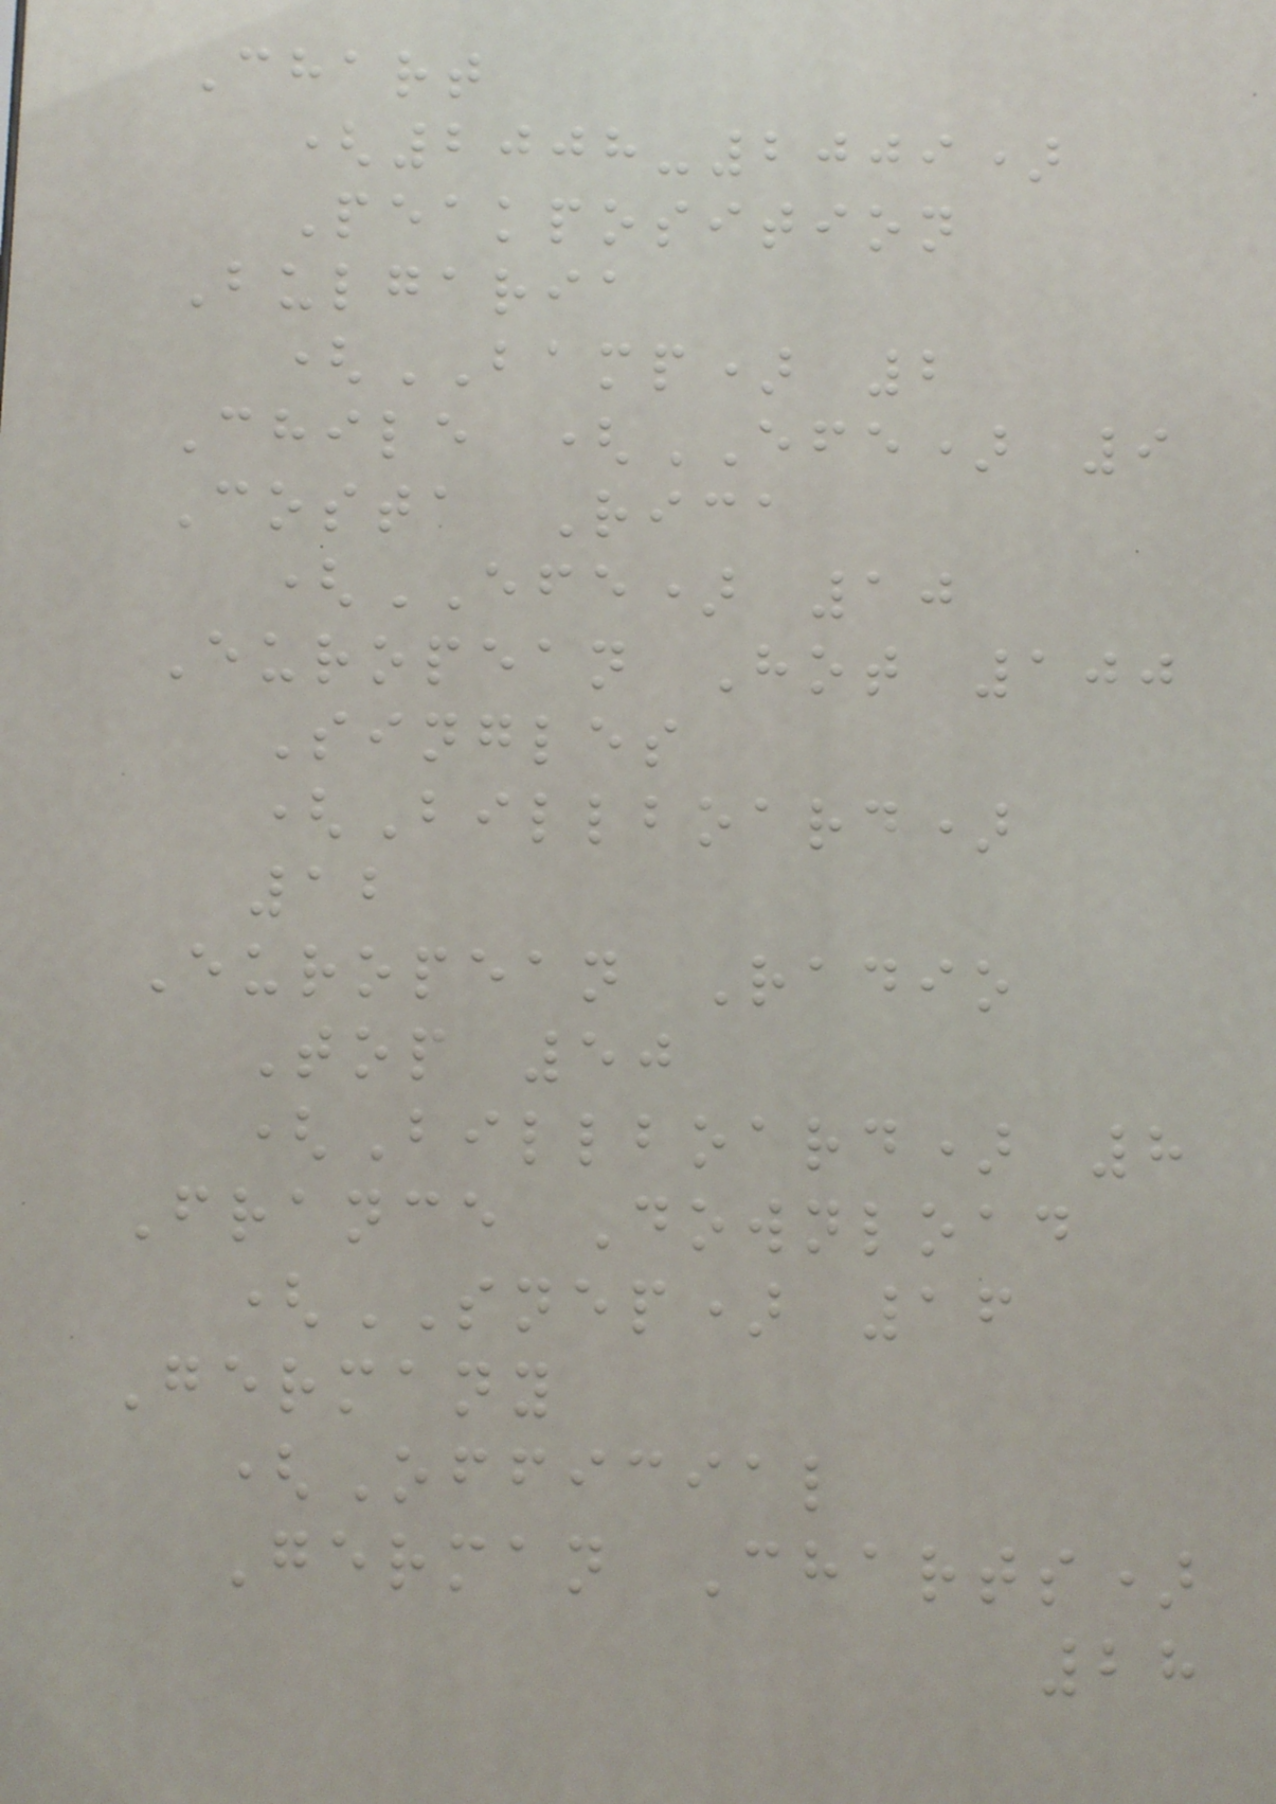Chart
(2008-2009)
Peakposition
Bulgaria
(BAMP) 2
Chile (EFE) 9
Costa Rica
(EFE) 10
European Hot 100
Singles
(Billboard)
12
European Radio
Top 50
(Billboard) 8
France Download
(SNEP) 16
Germany
(Official
German Charts)
28
